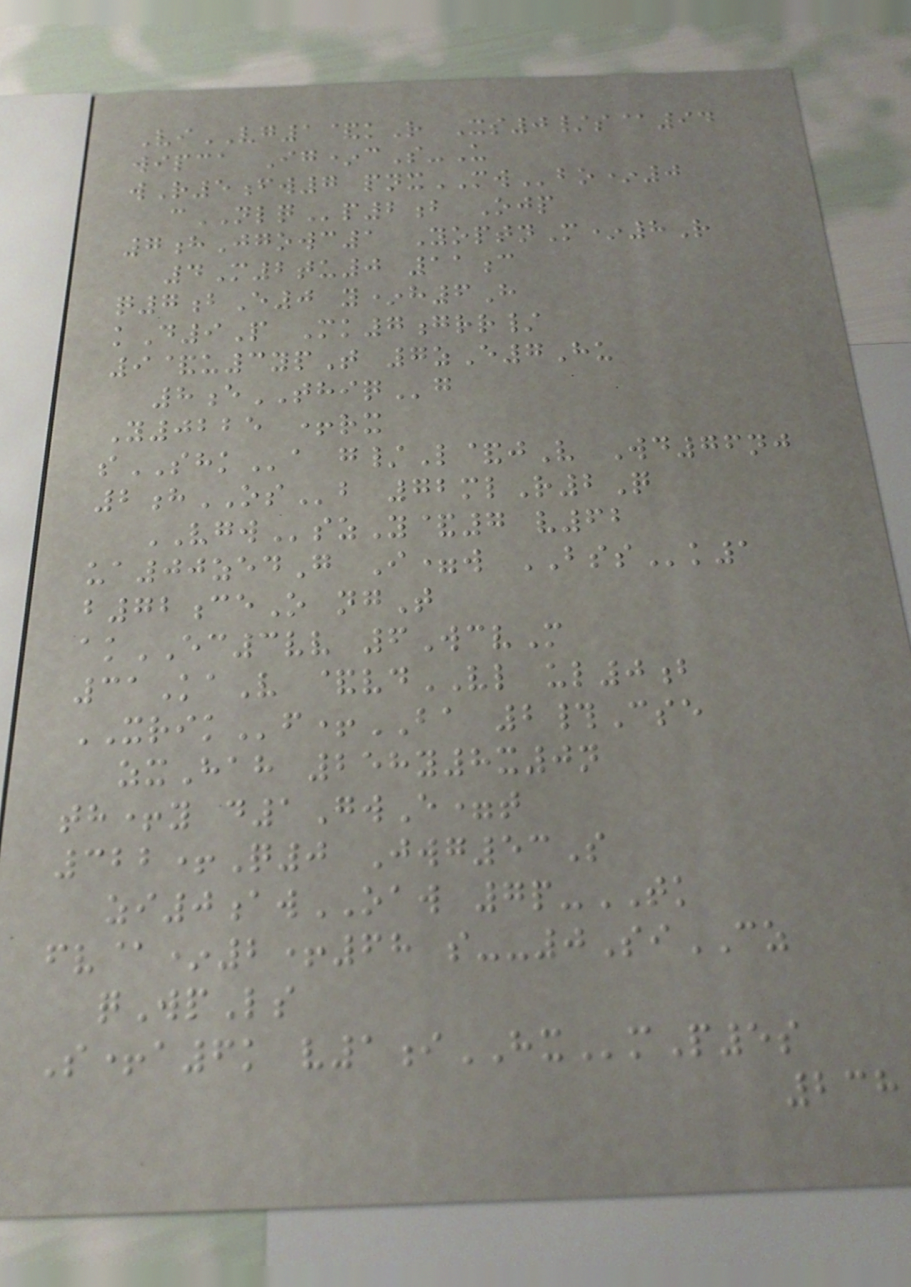ViVG1&kR Xs0/s@94
wipca Ig*cS-U
wR5fw7 pnxMWbo*0
cNLQp2b Ojp
7hJgowc1 YoptnM*8R
4M2tu0 11c
q7bE0 y*h6H
kD9P Mk7grr/
9&u3ypT 7zE7Hu
8eTHIQg
Y0225 +rx
sSHKa g/L&jV Wd76nj
2hOSb 72mlR2Q
VGWszY&7 v62
ua00zedG I=w BSSk1
b72ceO ngT
akEC3vv 6WcvM
31KaV &vdVL ul0b
XRIKf+BA 2#Cse
zxHah 258y8x0n
th+y d1GwE=t
322+Q0 Jwg53S
zi0awOAW 7p-TK
fv@*2+68 s--0SiCZ
qWpLs
S+a6k v1iHXmP5s
238
